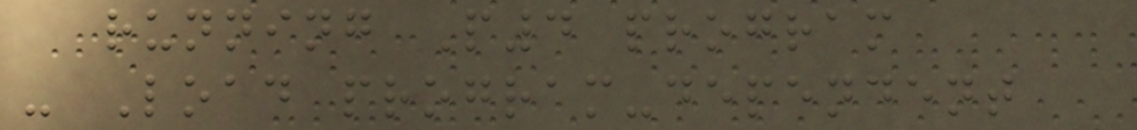running P4 program
- Load program-dependent
